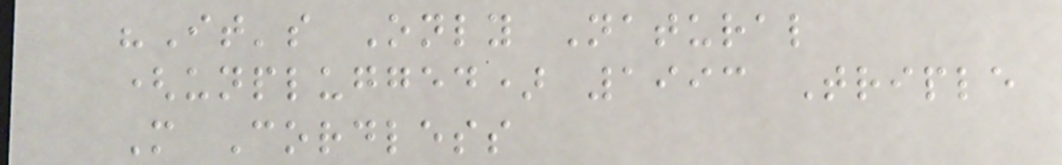"It's Only Natural
(unplugged) 1993 Triple
M Cordless
